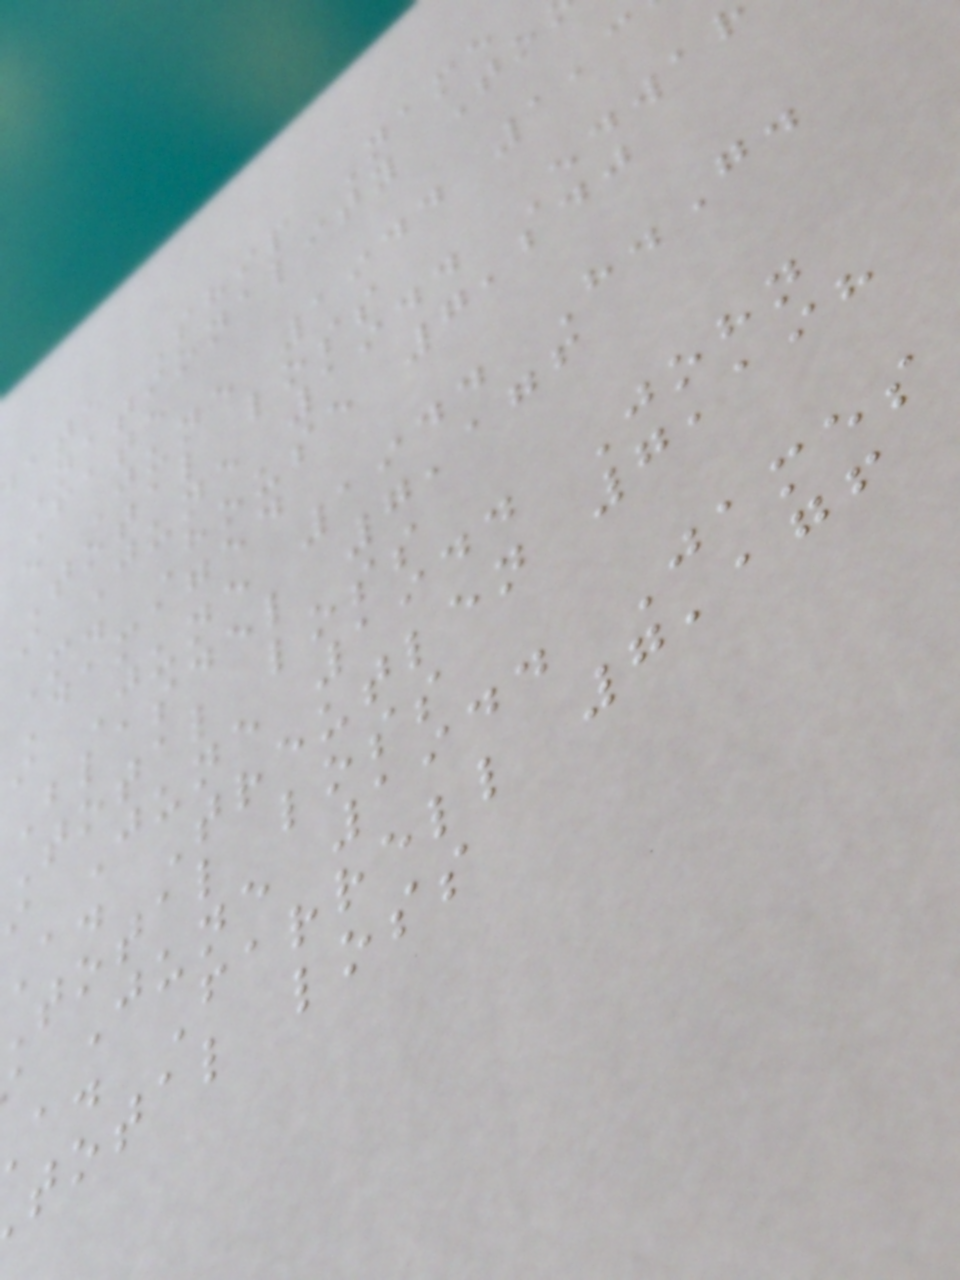ate Ship Name
Nationality To
Fate
e June 1944 1,3
Total loss
i June 1944 Edwa
M. House 7,240
Damaged
i June 1944 H.G.
Blasdel 7,176
Total loss
i June 1944 John
A. Treutlen 7,198
total loss
June 1944 James
a. Farrell 7,176
total loss
